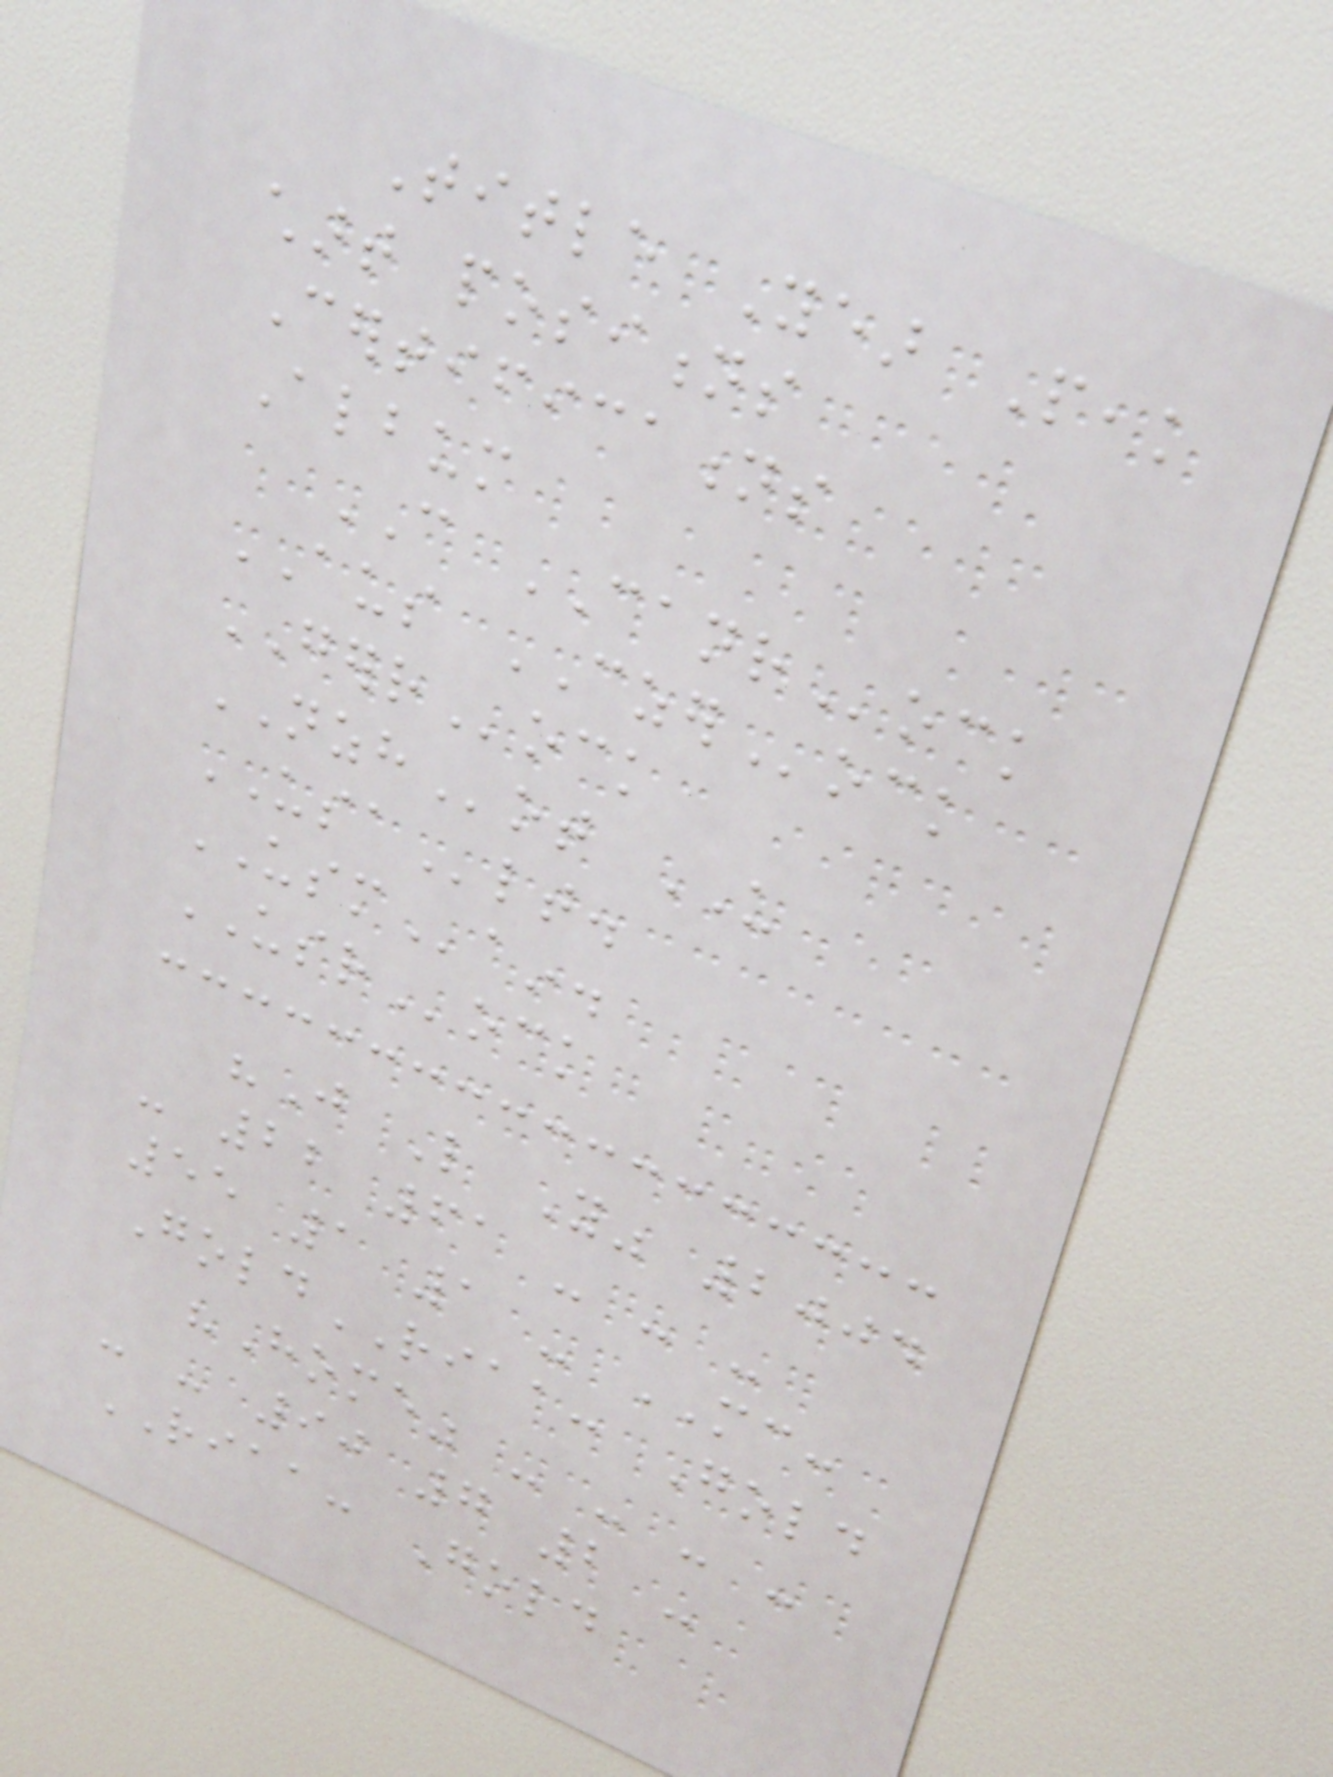Title Year Peak
chart positions
Certifications
Album
CAN CANRock
AUS CZERock
GERRock
NZHot US
USAlt.
USMain.
USRock
"Just Like You" 2004
- 22 61 - - -
55 1 1 - MC:
GoldRIAA: Gold
"Home" - - - -
- - 90 7 2 -
RIAA: Gold
